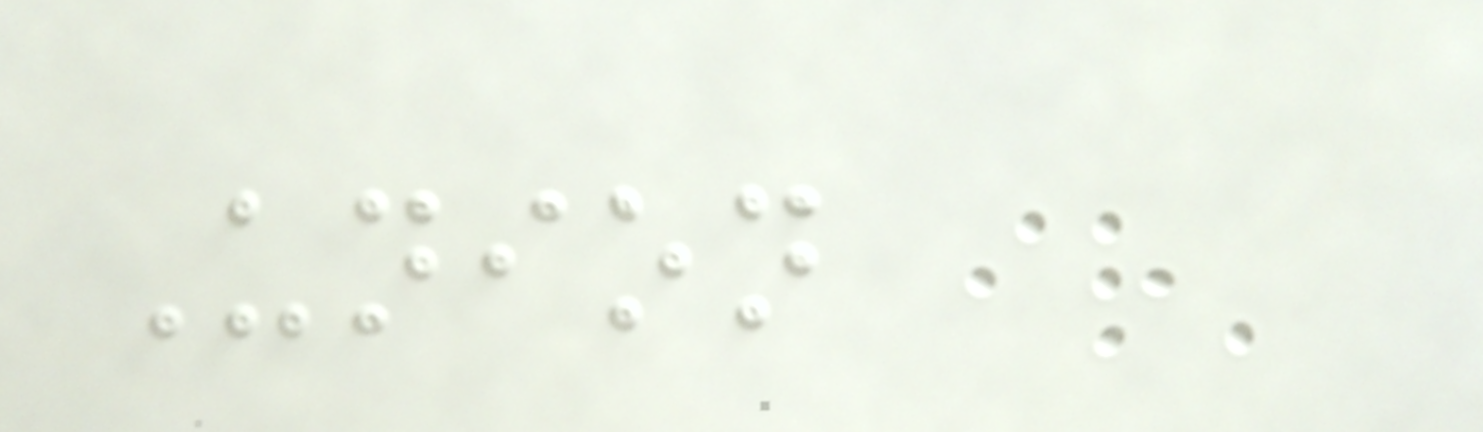Union
